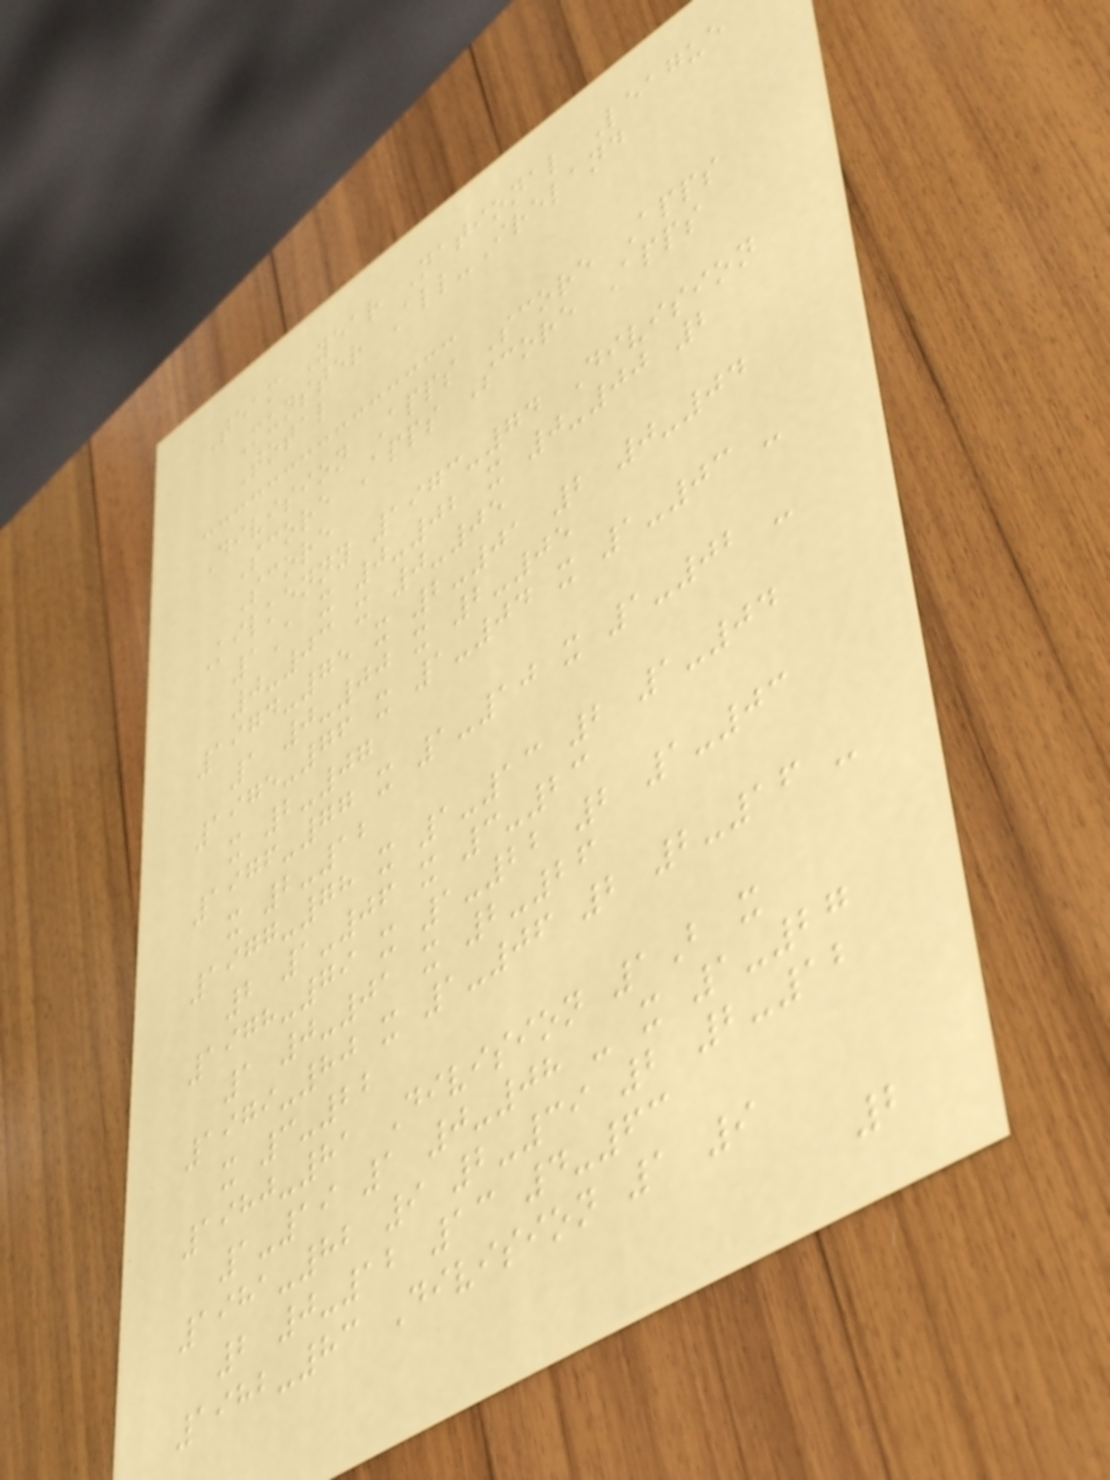Team Year National League
Munster All-Ireland
Total
Division Apps Score Apps
Score Apps Score Apps
Score
Kilkenny 1973-74 Division
1A x 0-02 x 0-00 2
0-03 x 0-05
1974-75 x 2-01 2 0-04
1 0-00 x 2-05
1975-76 x 1-04 x 1-03 -
x 2-07
1976-77 x 1-10 x 1-02 -
x 2-12
1977-78 x 1-13 2 1-04
2 1-06 x 3-23
1978-79 x 1-22 2 1-03
1 0-01 x 2-26
1979-80 x 1-06 2 2-16 -
x 3-22
1980-81 Division 1B x
1-19 1 0-08 - x 1-27
1981-82 9 2-39 2 2-12
2 0-12 13 4-63
1982-83 Division 1 9
2
